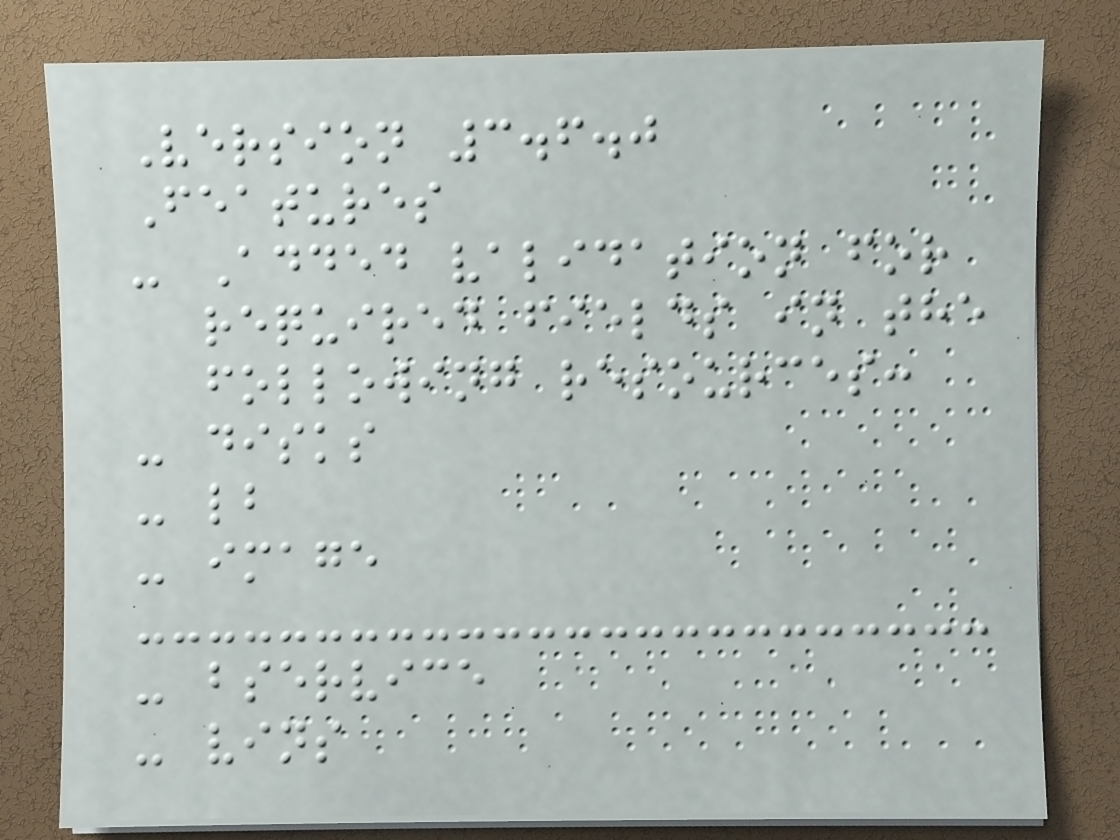Version 3.6.0
Features
- Added validation for
required fields in the
following resources:
- disks
- lb
- image
- bservice
- vins
